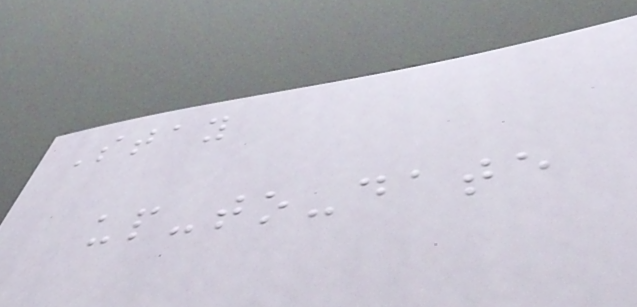Stay
up-to-date
